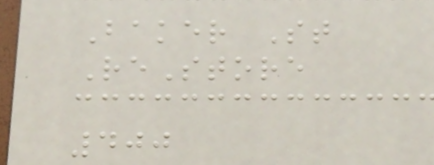Baker St
ReStore
400
